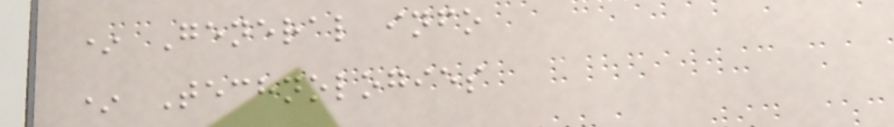* General info
* Technologies
